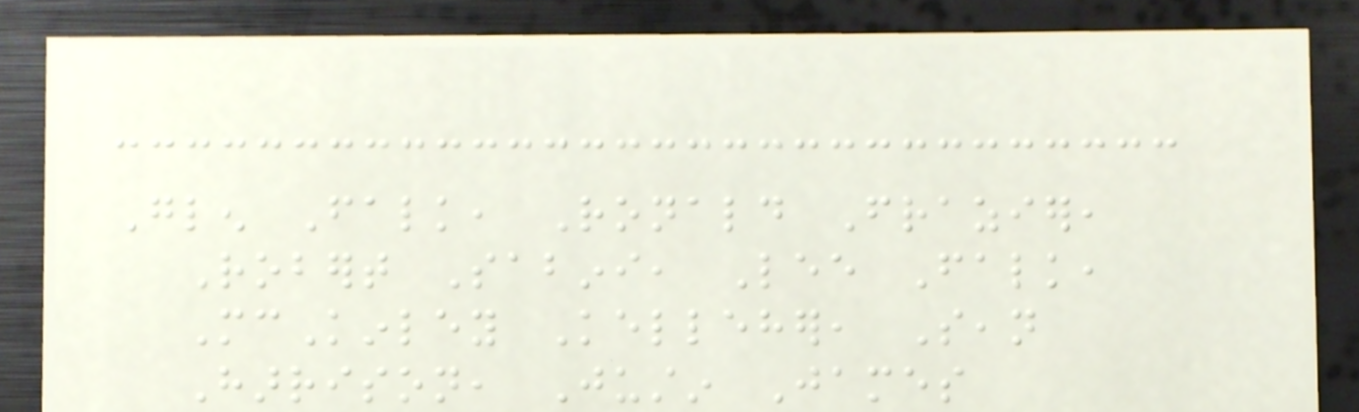Glen Falk, Ronald Frazier,
Robert Sabini, Lee Falk,
McKinley Kelleher, Sean
Harrison, Justin James
